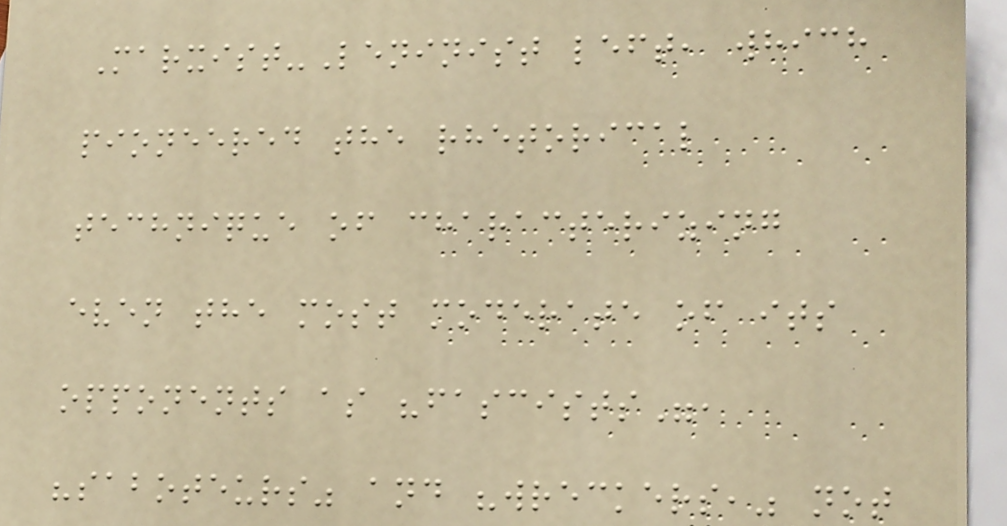Marxist-Leninist left, which
pioneered the rhetorical
technique of characterizing
even the most moderate of its
opponents as "fascists",
"saboteurs" and "wreckers," not
